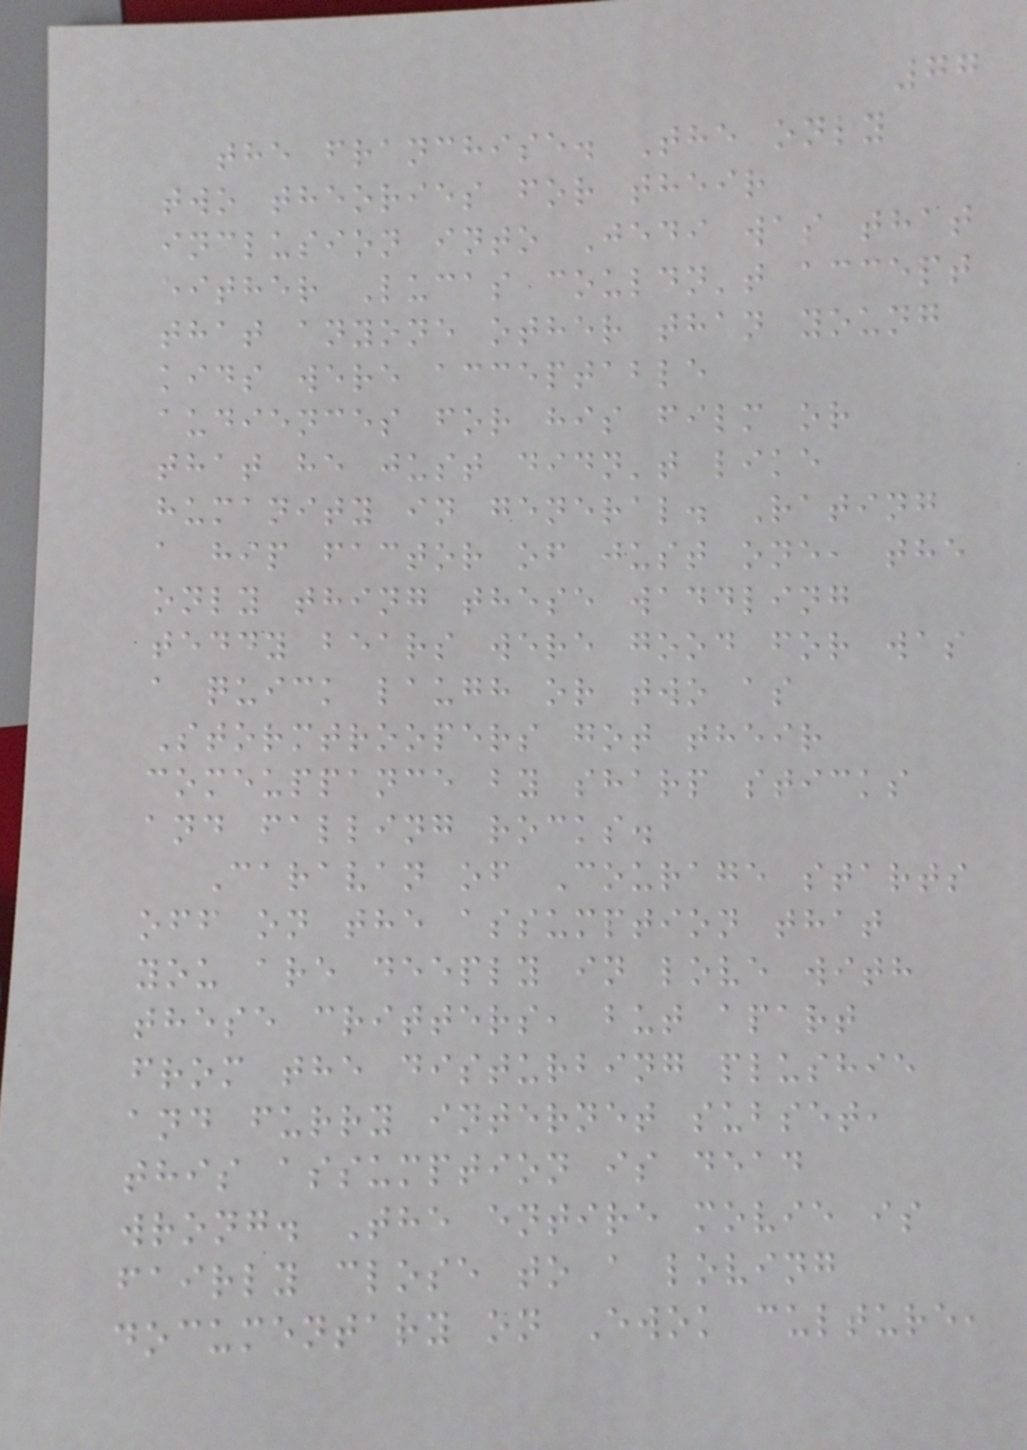77
the franchise. The only
two theories for their
inclusion into Jedi was that
either Lucas couldn't accept
that anyone other than young
kids were acceptable
audiences for his film or
that he just didn't like
humanity in general. Rating
a hip factor of just one, the
only thing these waddling
teddy bears were good for was
a quick laugh or two as
Stormtroopers got their
comeuppance by sharp sticks
and falling rocks.
Caravan of Courage starts
off on the assumption that
you are deeply in love with
these critters, but apart
from the disturbing plushie
and furry internet subset,
this assumption is dead
wrong. The entire movie is
fairly close to a loving
documentary on Ewok culture,
